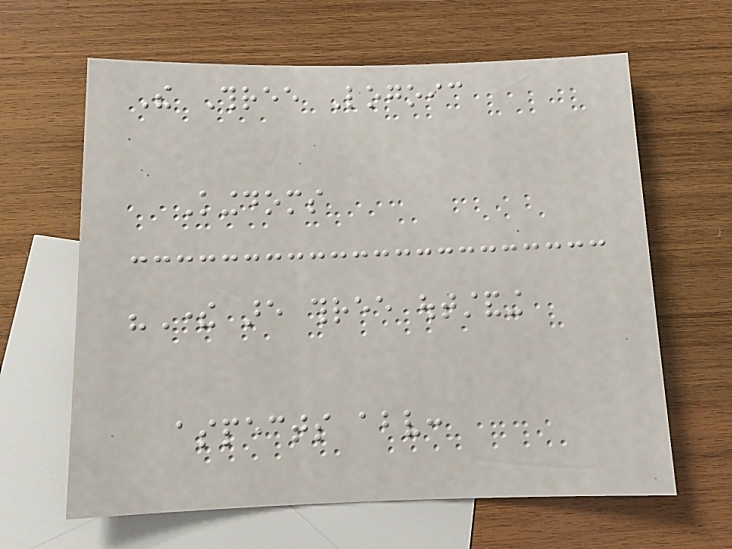The Three Logoic
Kingdoms
"There are three outstanding
aspects above:
